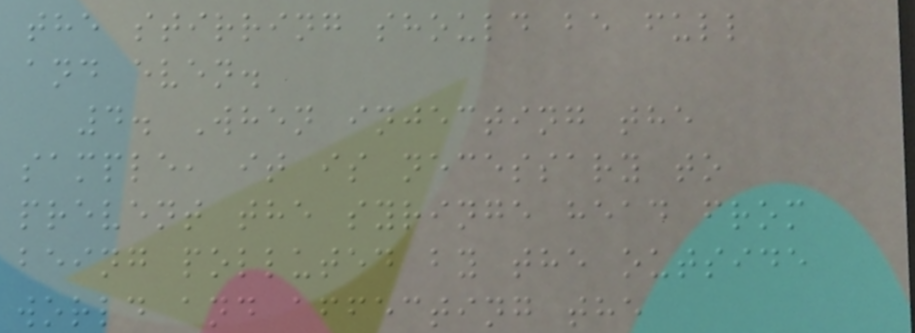the stirring should be full
and even.
4. When injecting the
sample, it is necessary to
prevent the syringe head from
being polluted by the outside
world and affecting the
